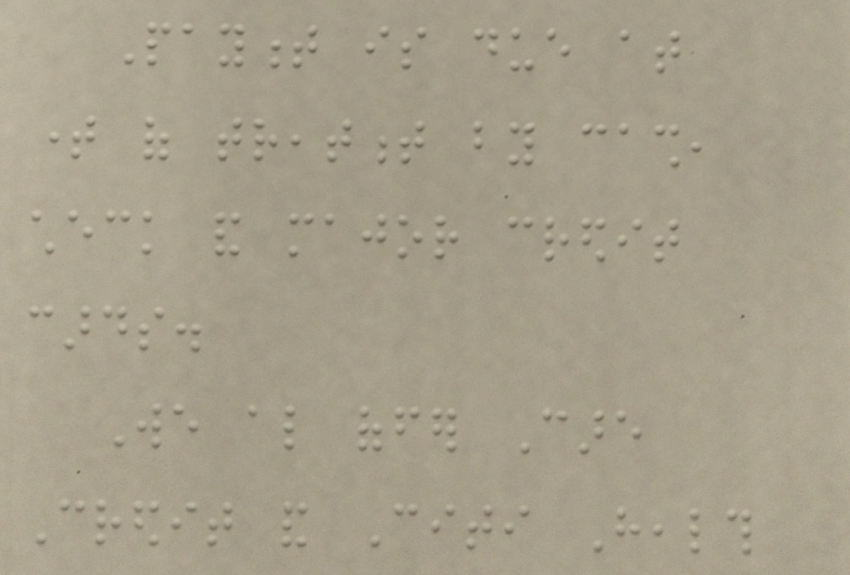Payment is due at
time of treatment by cash,
check and major credit
cards.
We also offer Care
Credit and Citi Health
